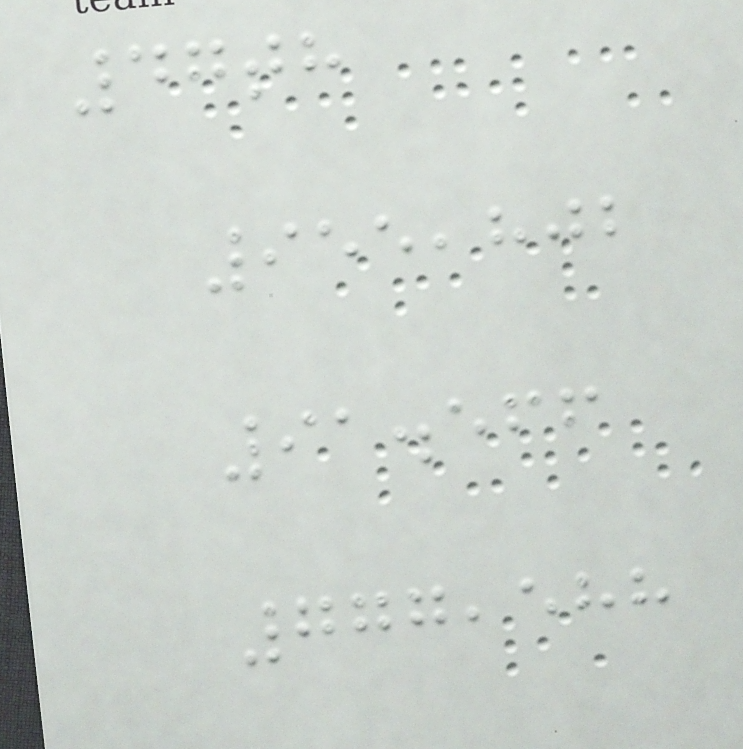47th
955,802
91.566
777,588
